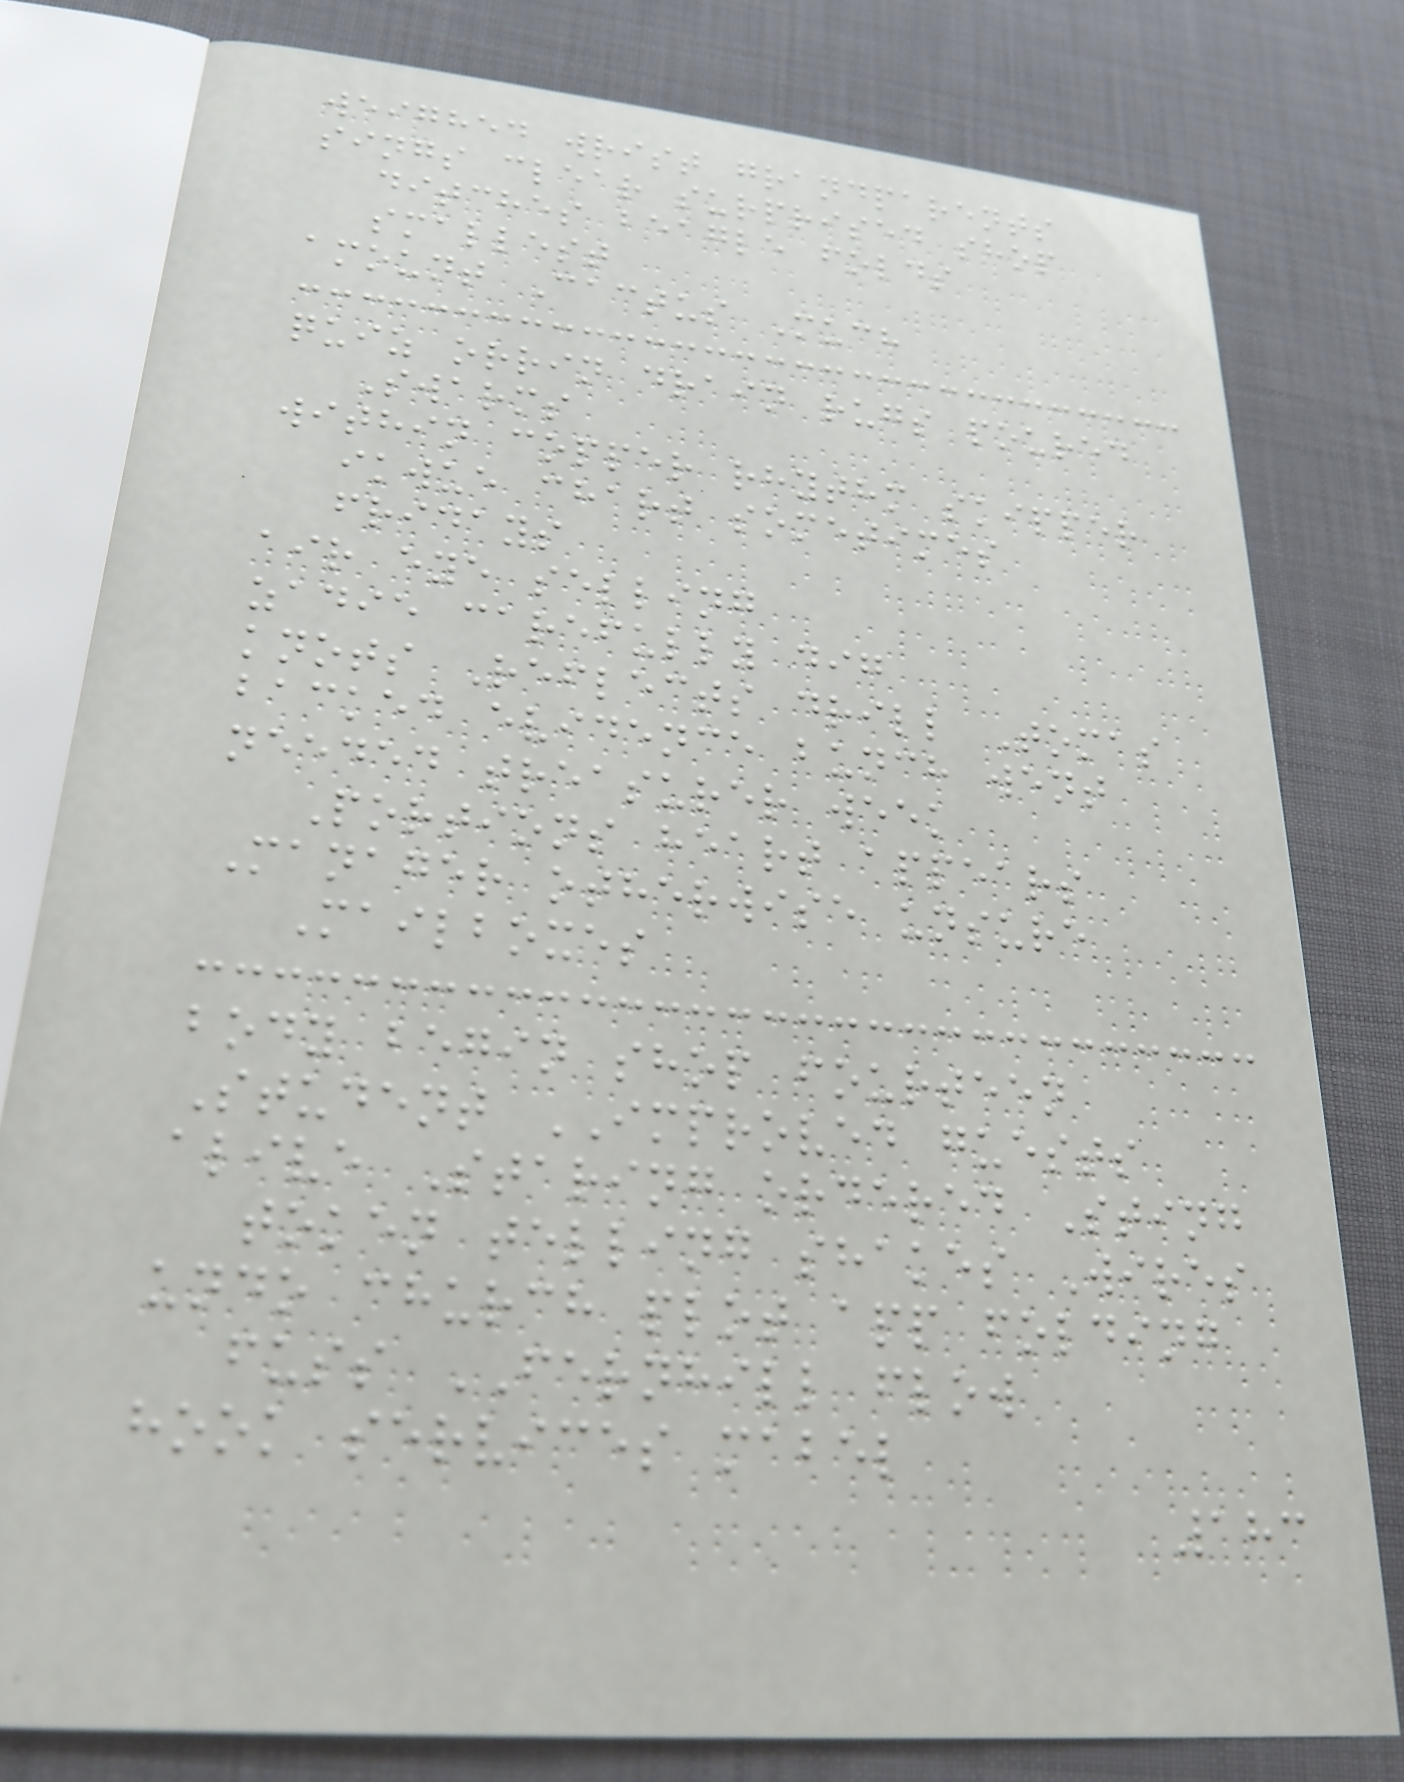weighed wrist grandparents
sings clear surprised shop
ditches beagle folds
smallest
amount Cactus Much
quiz orrin drain rugs poured
Swarms
within copper rhythm skipper
ikwue chart sometimes
fridays
air eye selling
zadie carefully dig
knots Reflects drill Tomas
backed evidence bunch went
needed treasurer week
Portions heart appears
Manager otherwise unsure
Mailboxes
body begin shop fourteen
Student IMPROVED guests
alive Staring ordered Sting
token telling shakes Wires
undo church plot app folding
fuss FERNHILL flow
hook services mabel
183
